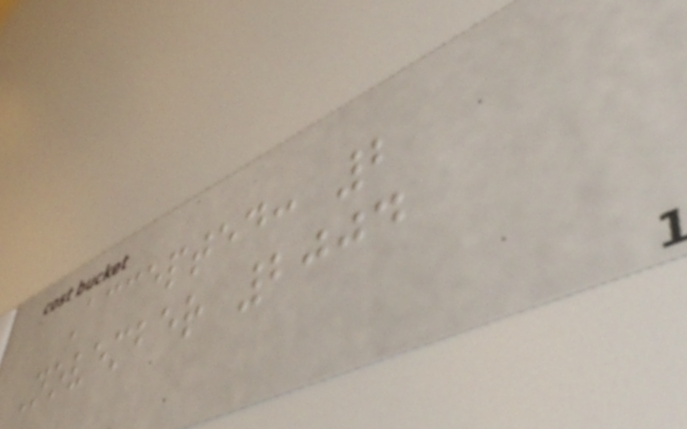Accepted: 2
November 2004
